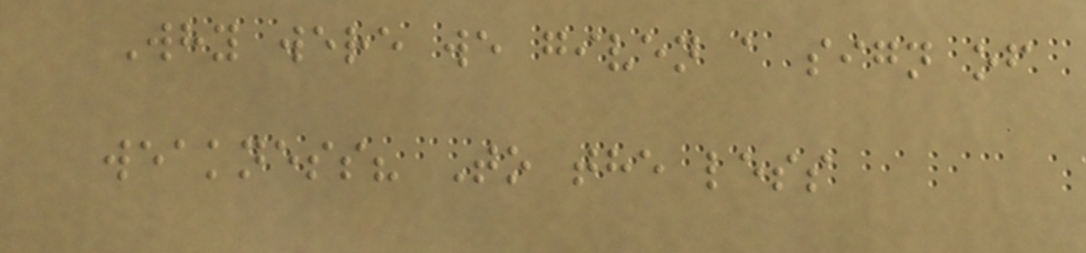Why were we given a sign of
weakness? To the less
